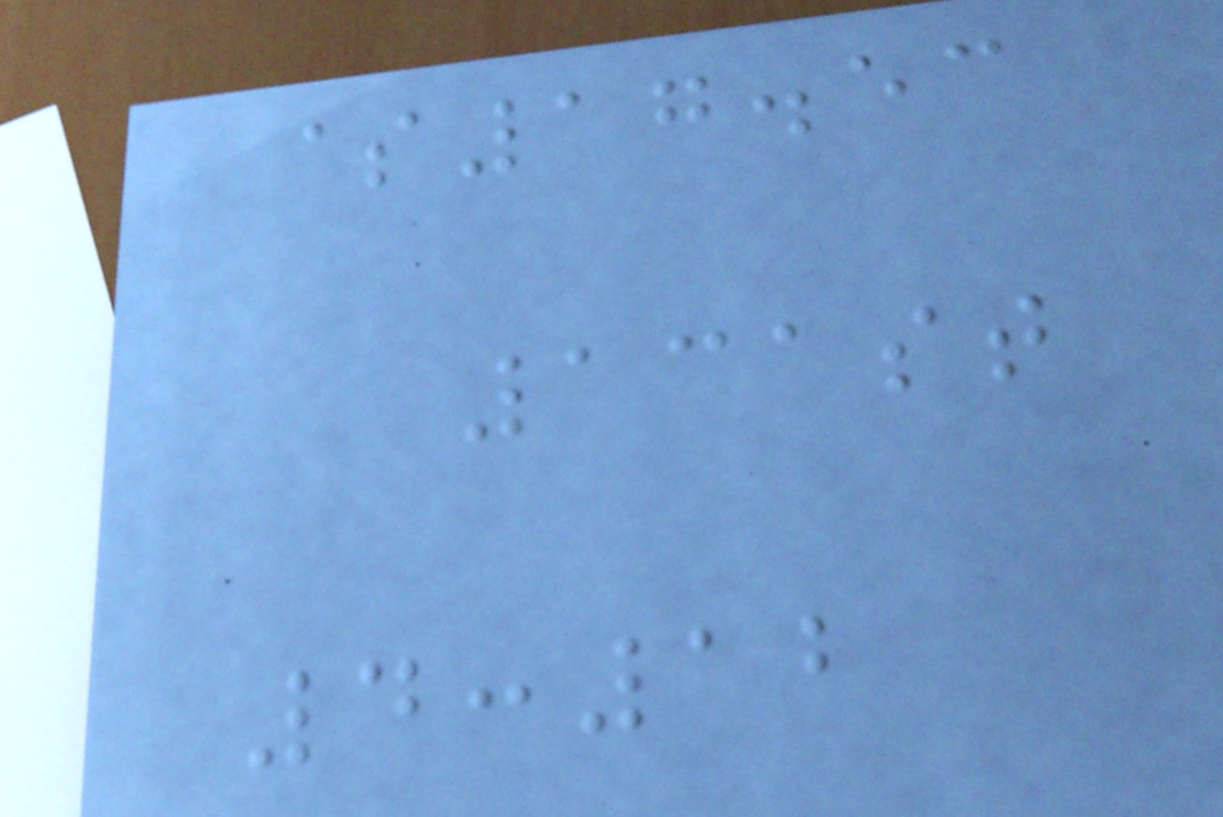$17.53
131st
4:12
